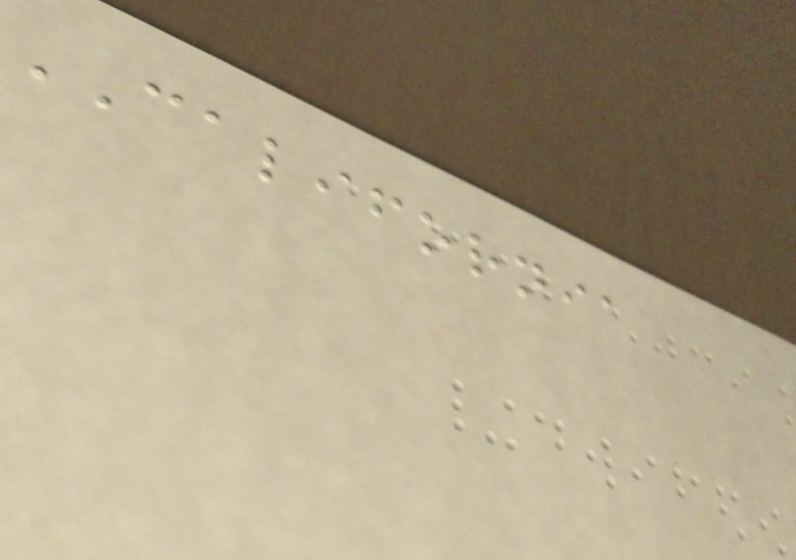CALIFORNIA
